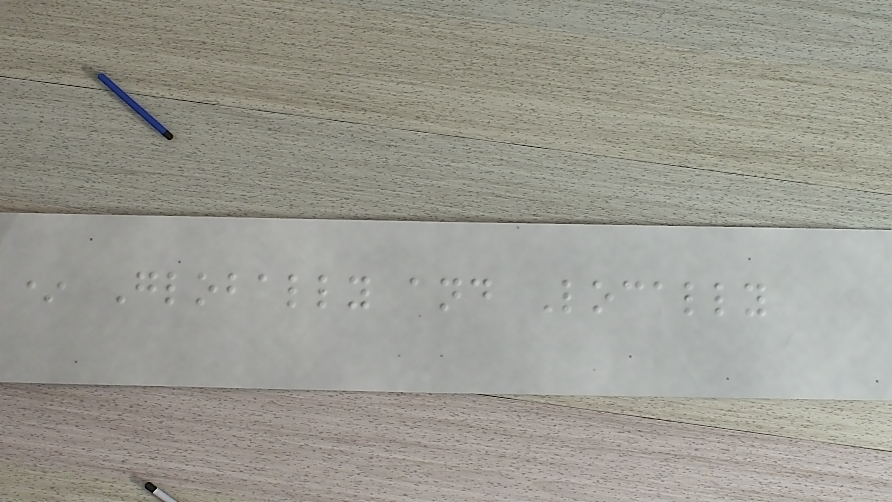* Globally and Locally
